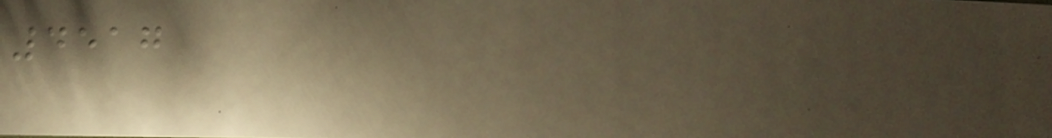4517
